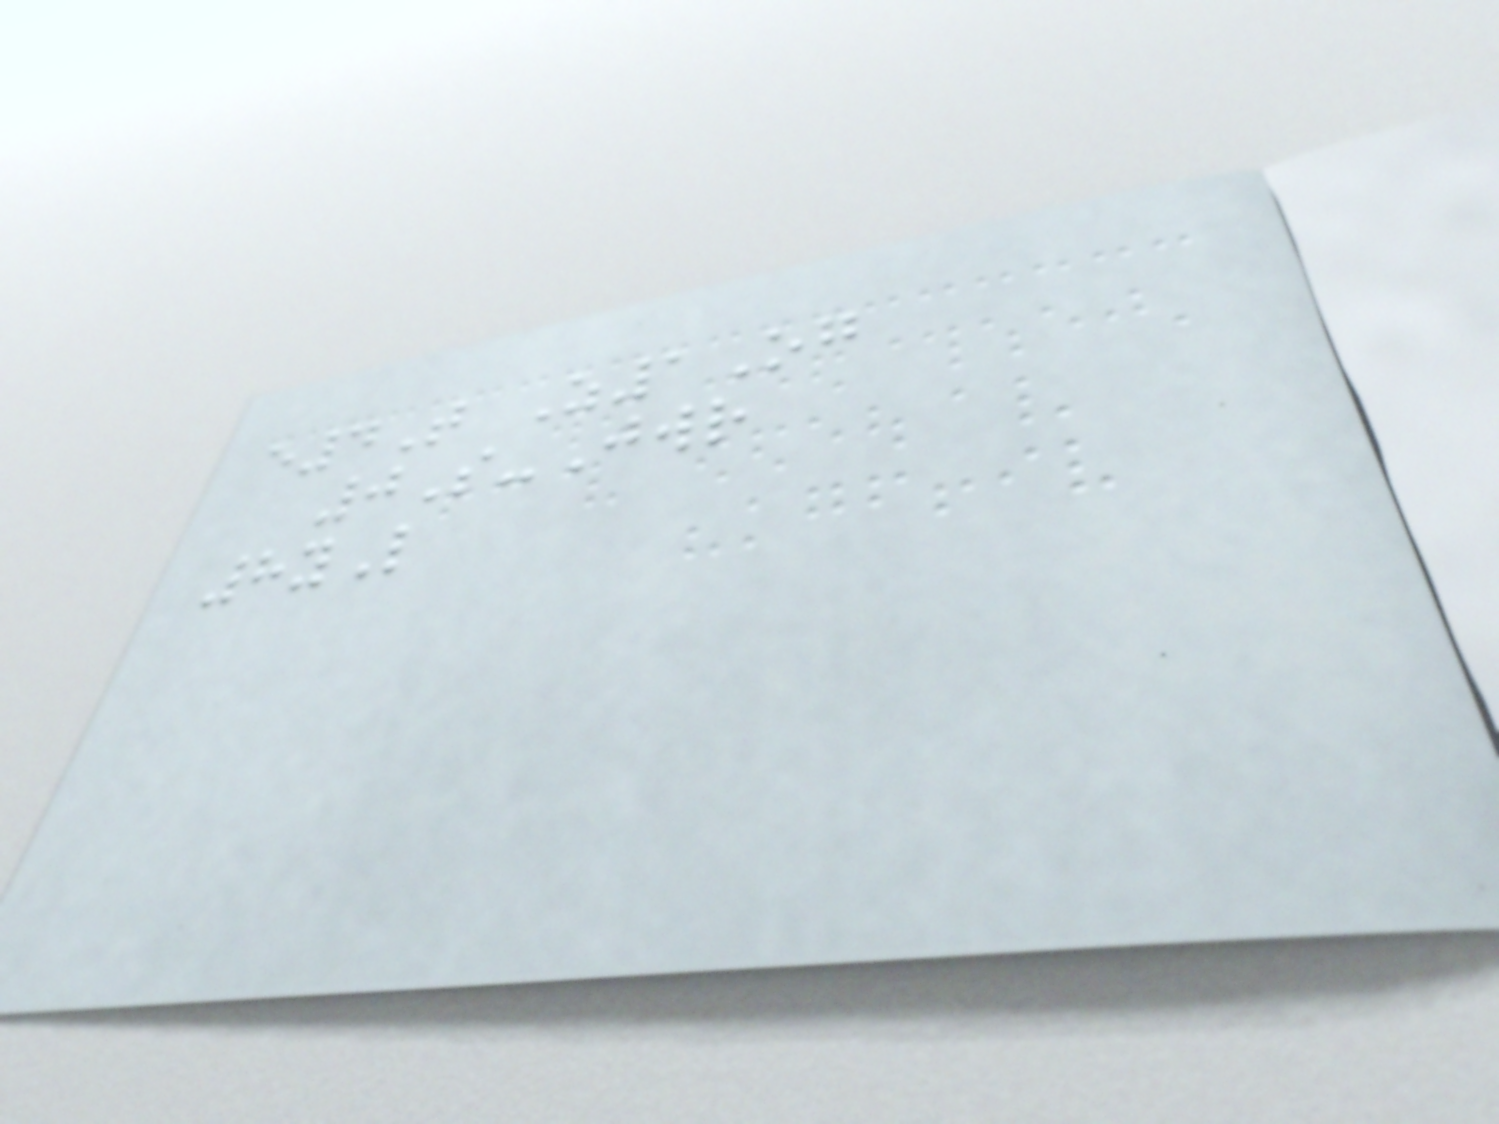e4T Z1Og
0S-Jwr
8yL
